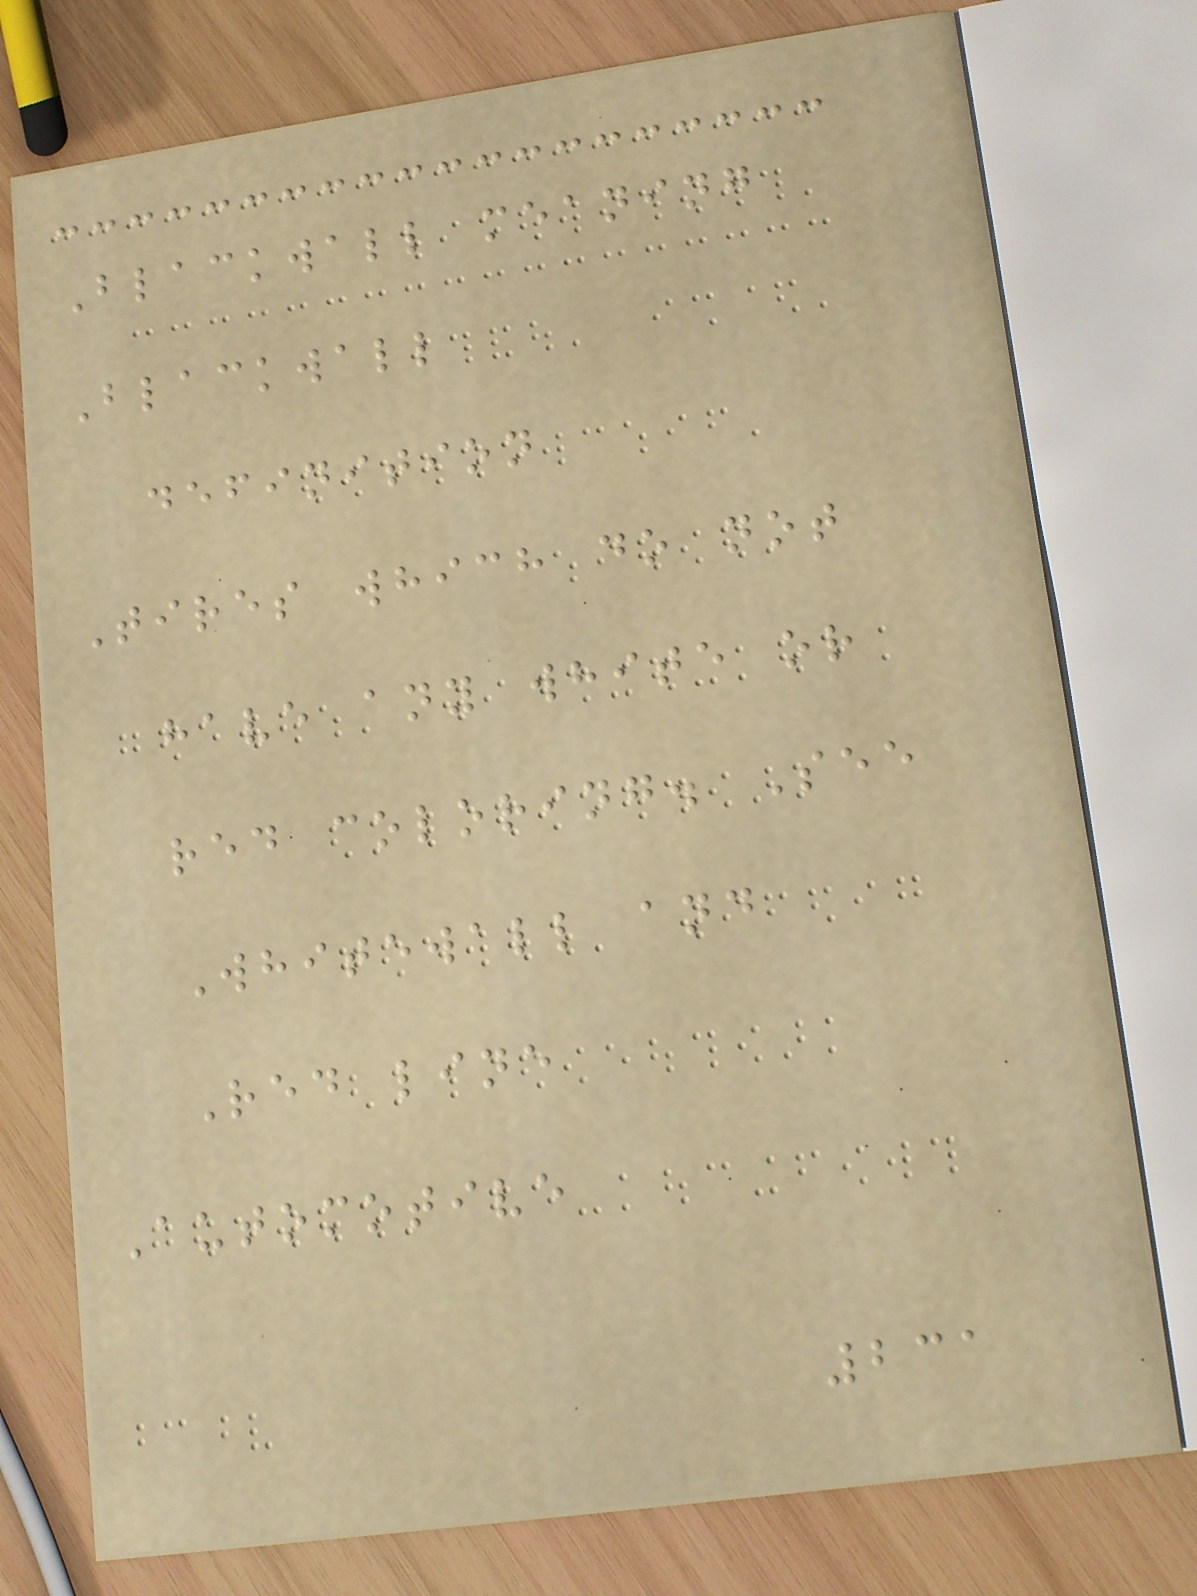Blackwall meaning
Blackwall
definition
Tires which do not
have any white or
red coloring. See
Whitewall and
Red line
Automotive
231
